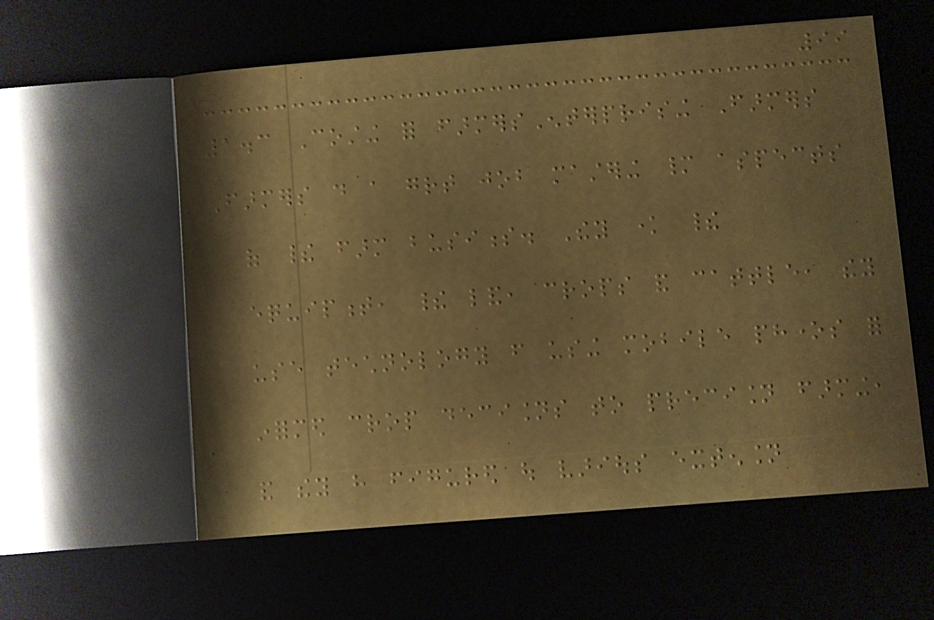99
1.3 Costing for farmersEnterprising Farmers
Farmers do a great job mastering many aspects
of their farm business. They know their
equipment, their land, crops and cattle, they
use technology from using mobile phones for
informed crop decisions to precision farming,
and they have figured out various extension
